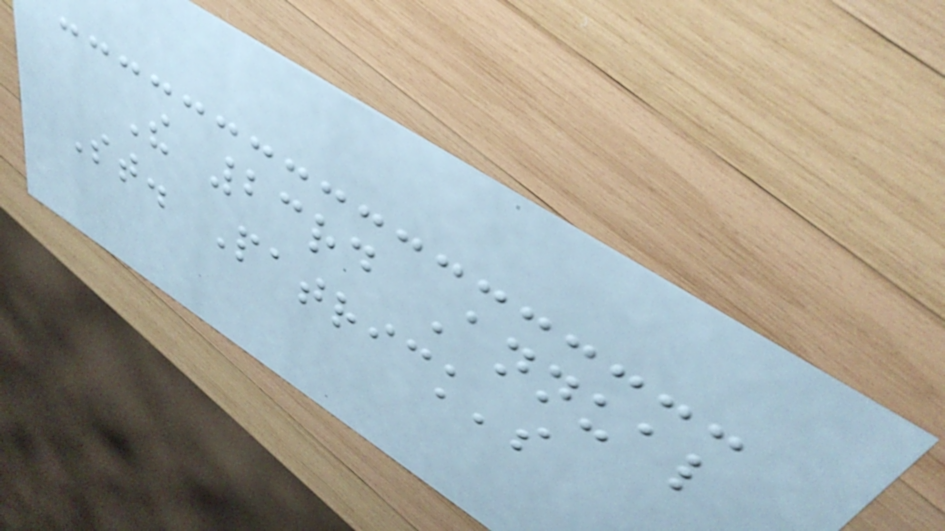The 23rd Annual
St. Patrick's
